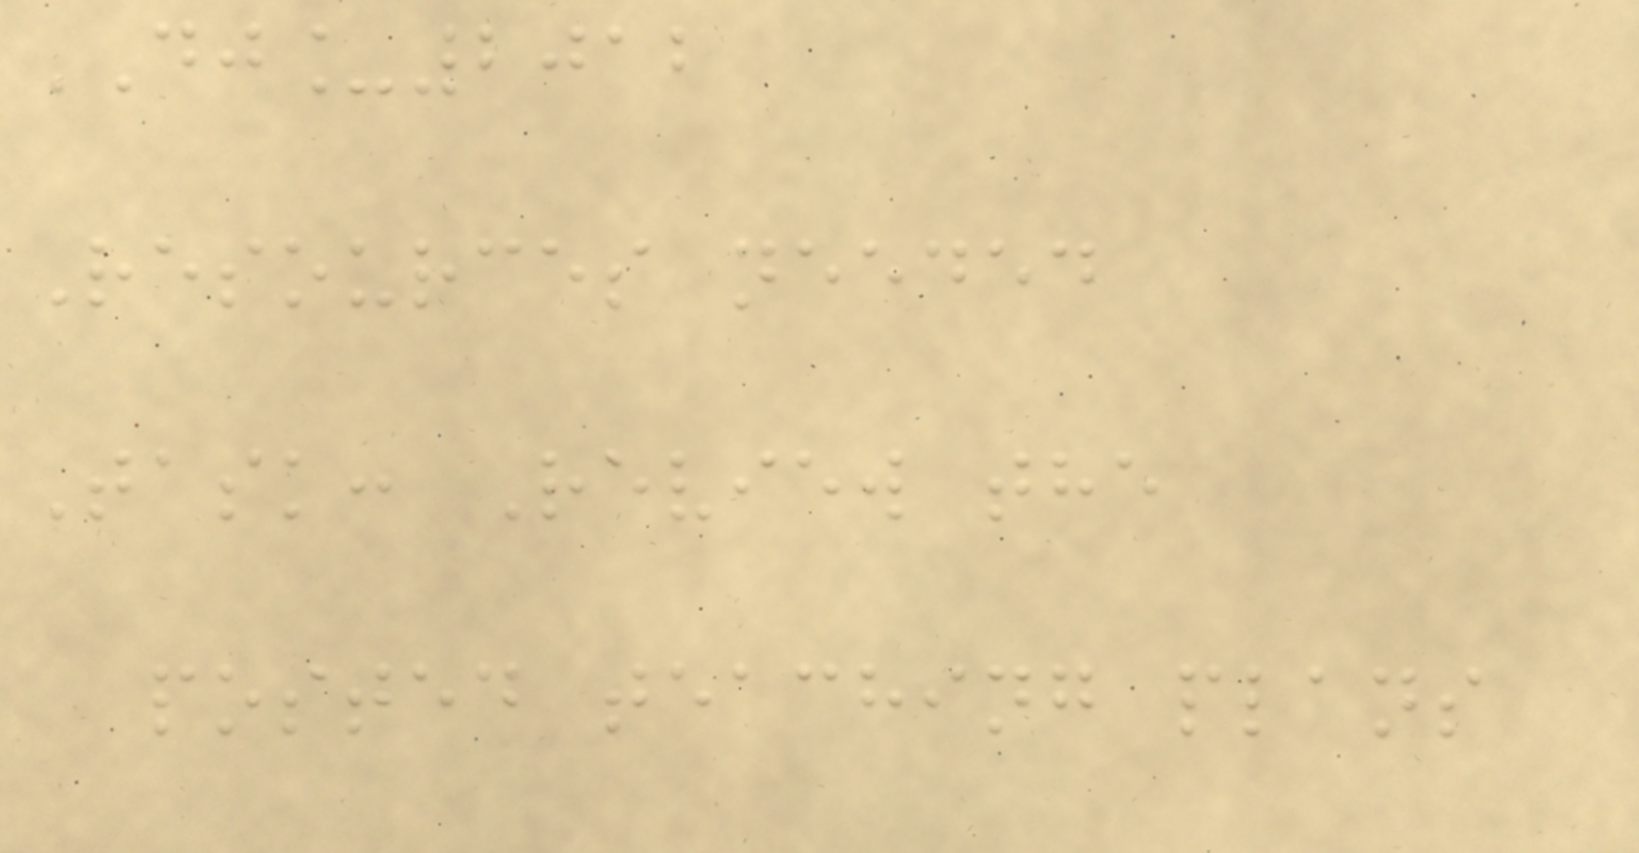DJ_2012
Resources needed
Task: Review the
posted teaching plans
